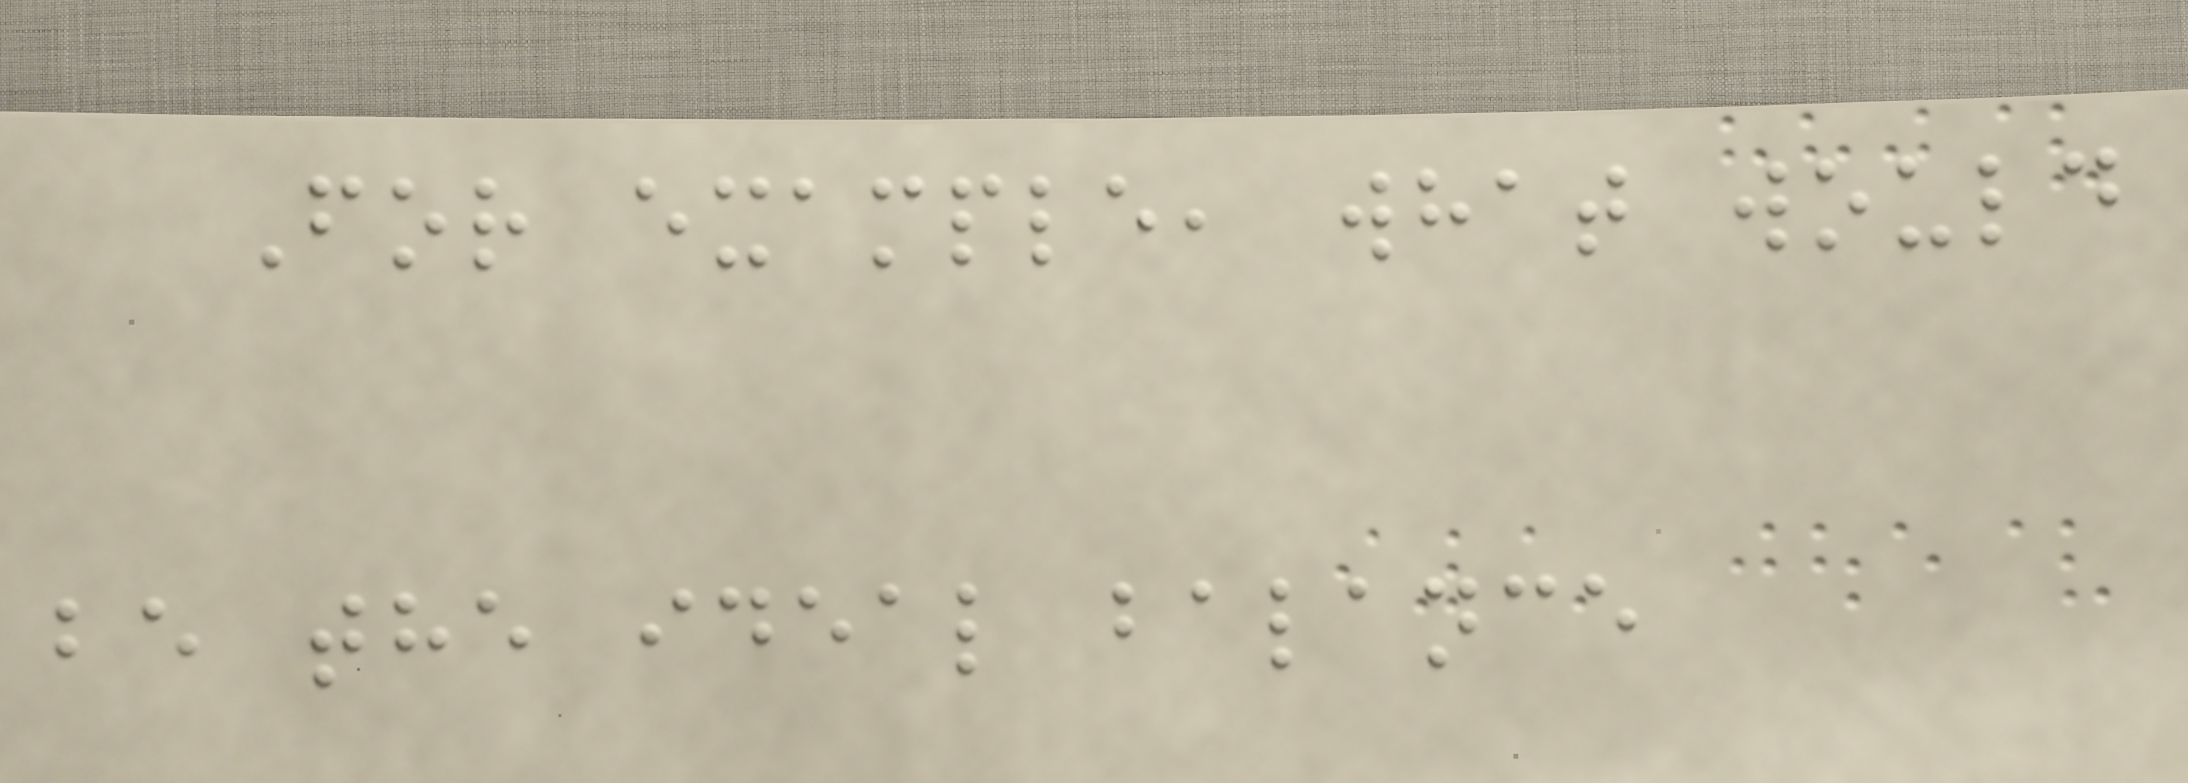For example, what would
be the ideal balance
